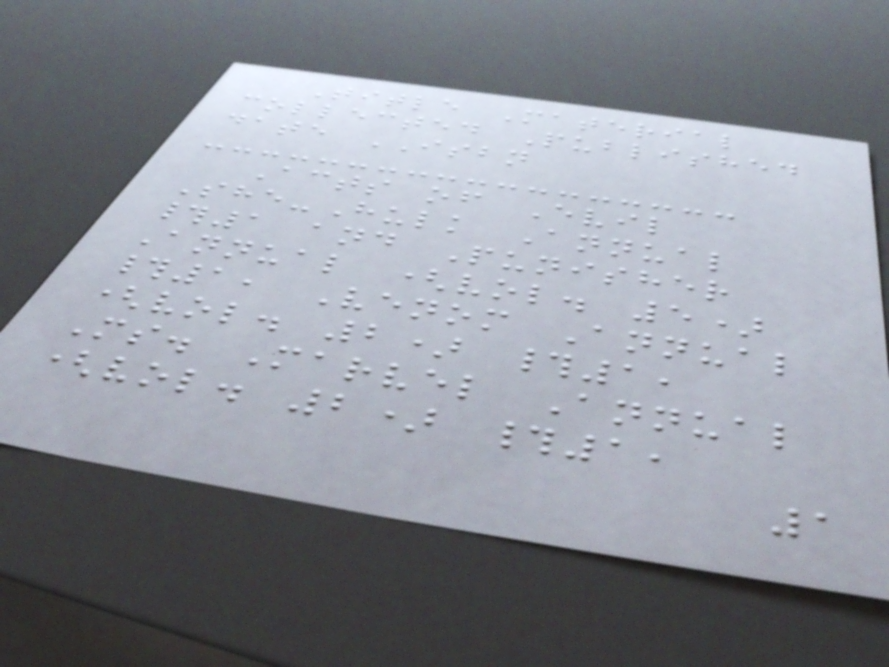Title Material
collected Published
date ISBN
Acts of Evil
She-Hulk Annual
#1 and Punisher
Annual (vol. 5)
#1, Venom Annual
(vol. 2) #1,
Ms. Marvel Annual
(vol. 2) #1,
1
